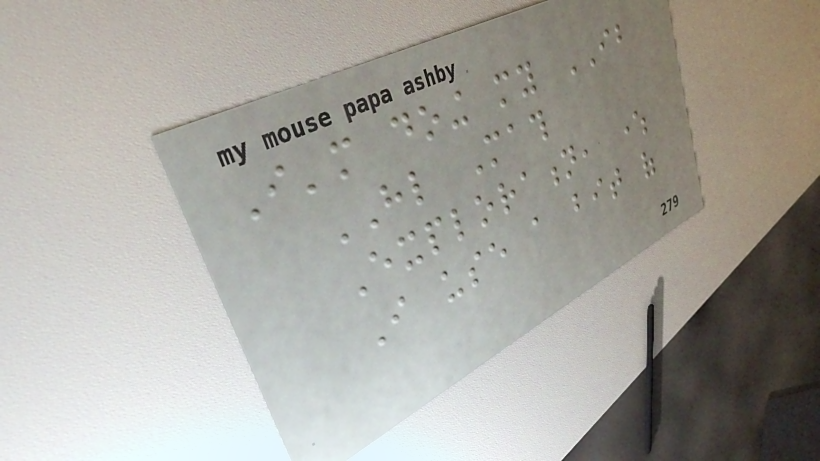I'm doing my IB
HL Math
Exploration, where
I use a bit of
